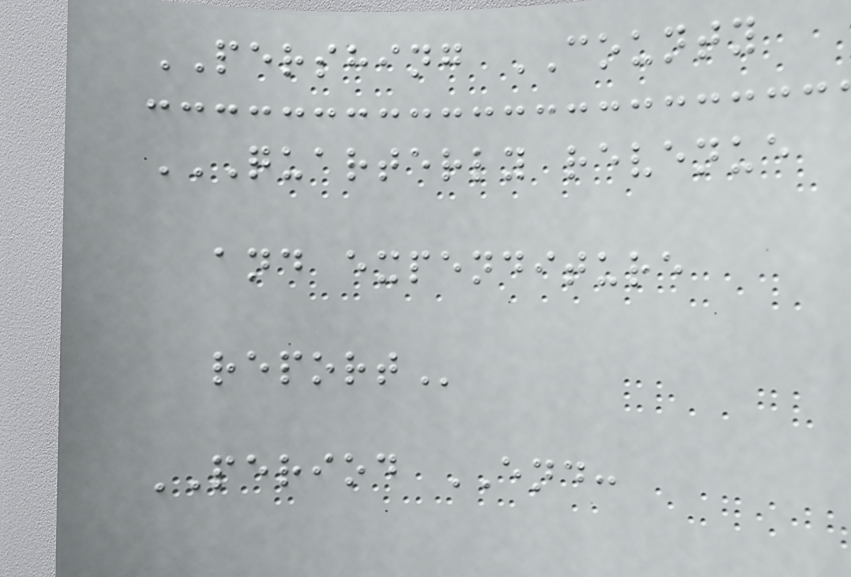PERSHING COUNTY
QUARTERLY REVENUE
AND EXPENDITURE
REPORT
PERIOD END:
